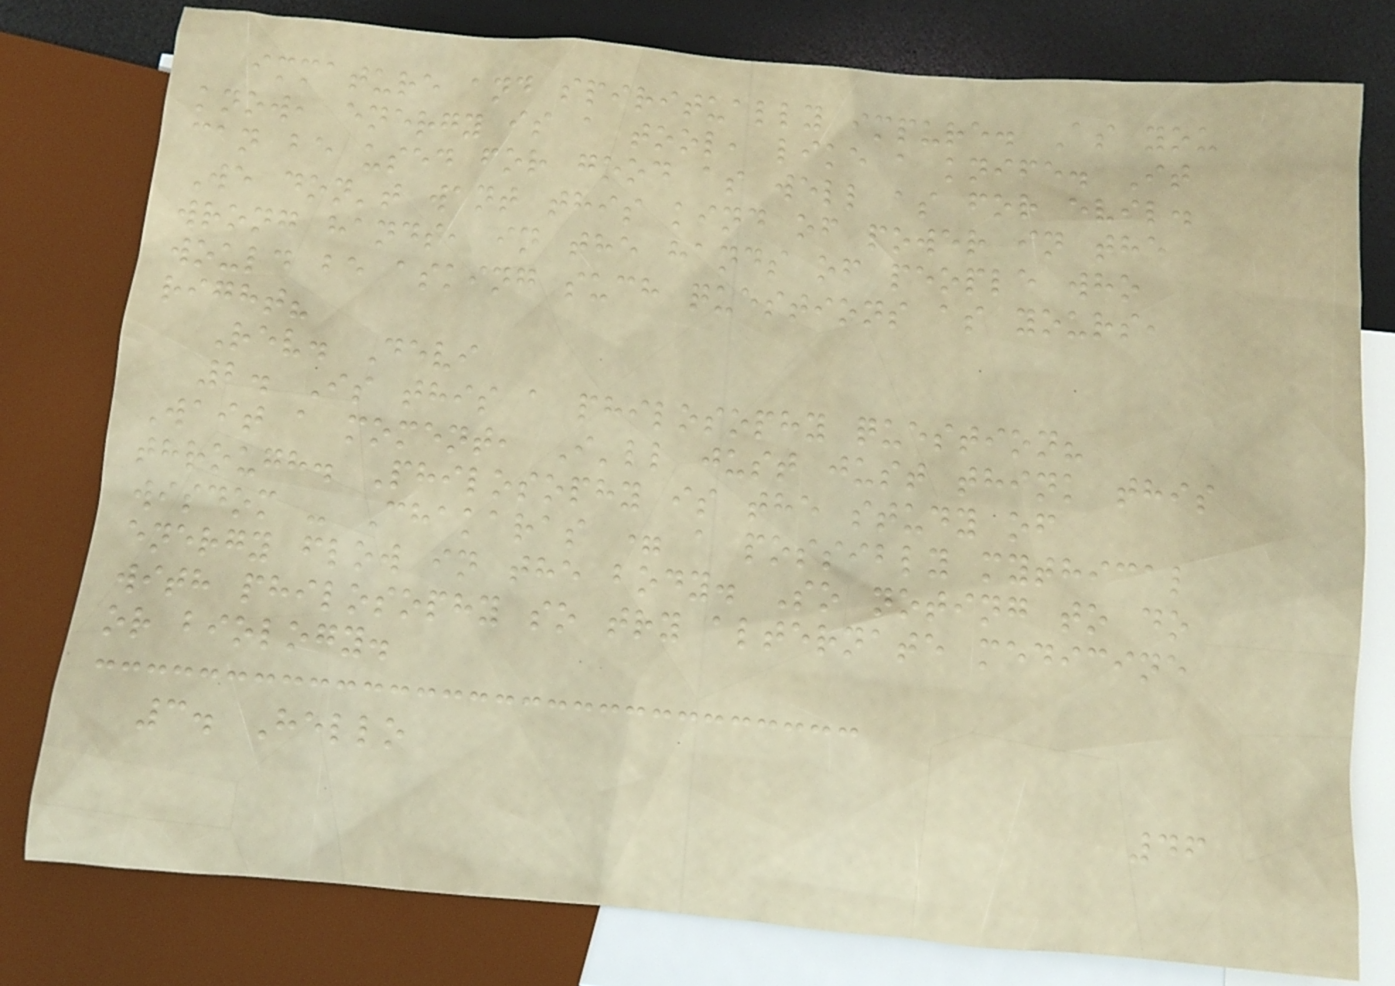immature and spiritually impure. As you
know, energy is a tool, like a knife. It
can be used for good as well as for evil.
We don't want this kind of power in the
wrong hands, in the hands of people who
would be asking such questions as yours,
right?
Rev. Devi
2. Is this a philosophy question?
Wait a moment, I'll just just think this
through. Philosophy is the study of
wisdom - Chakaras = a possibly mythical
energy flow in the body. So noting to do
with philosophy so try alternate medicine
or biology.
3. Hello
46
